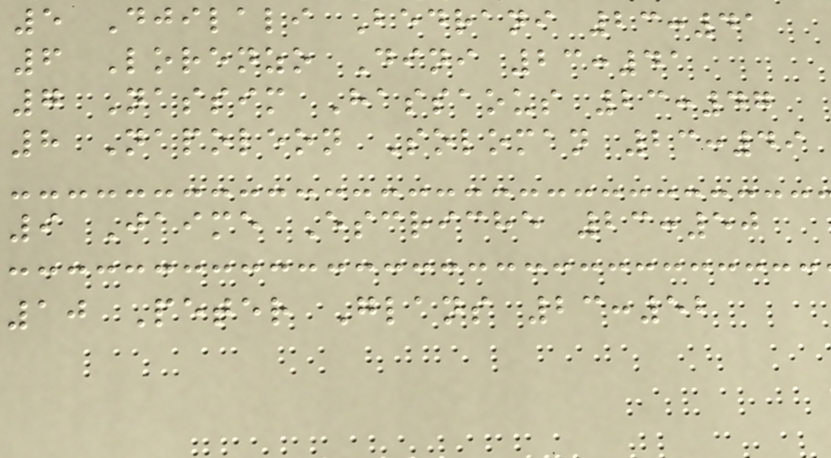5 Djilali Bedrani 23:41
6 Lorenzo Dini 23:41
7 Nassim Hassaous 23:47
8 Napoleon Soloman 23:49
9 Jaime Escriche 23:50
10 Peter Glans 23:52
